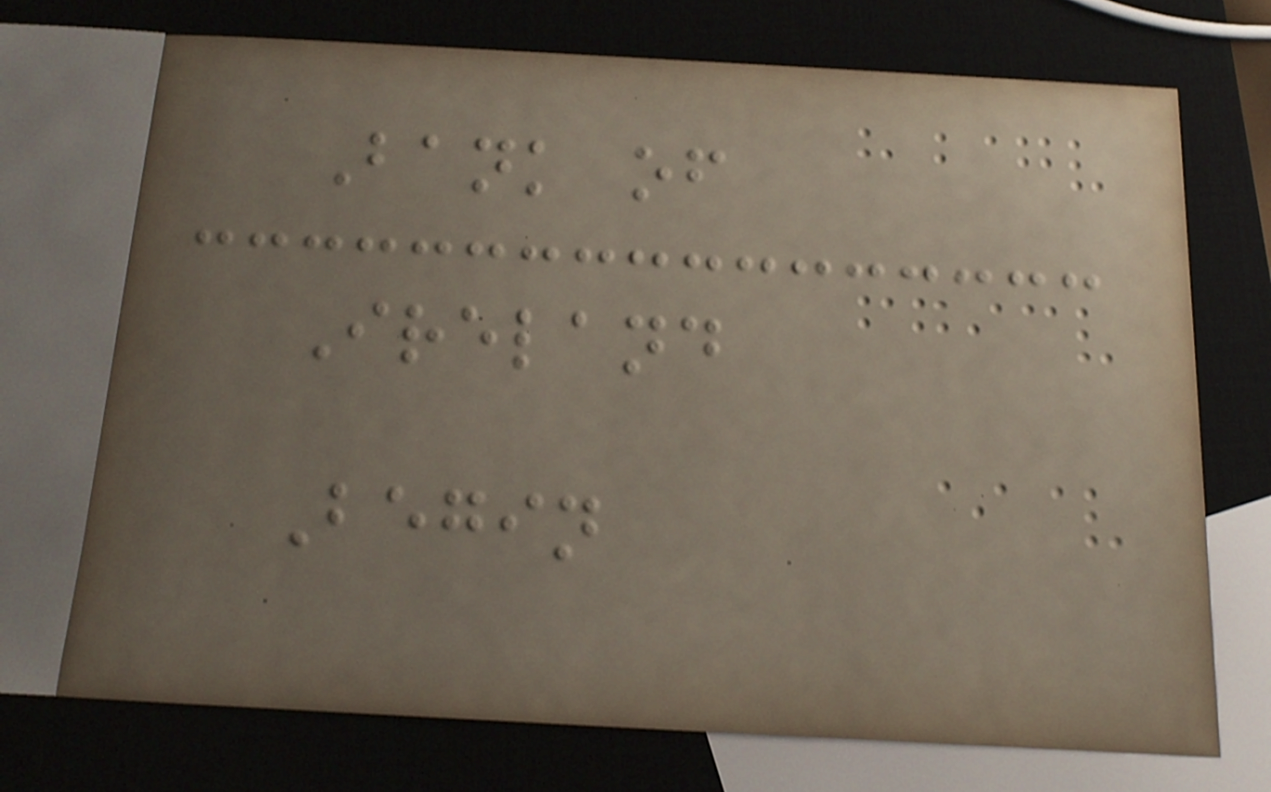Bank of
Ireland
Begin
